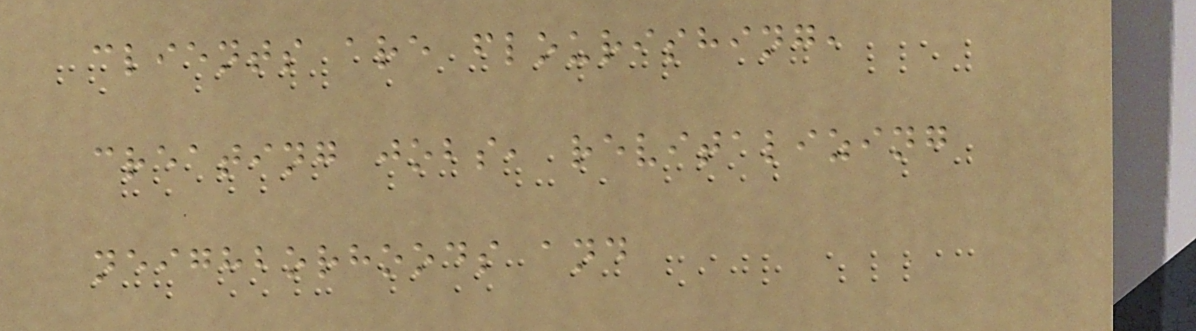clients are flourishing,
creating jobs, revitalizing
neighborhoods and
